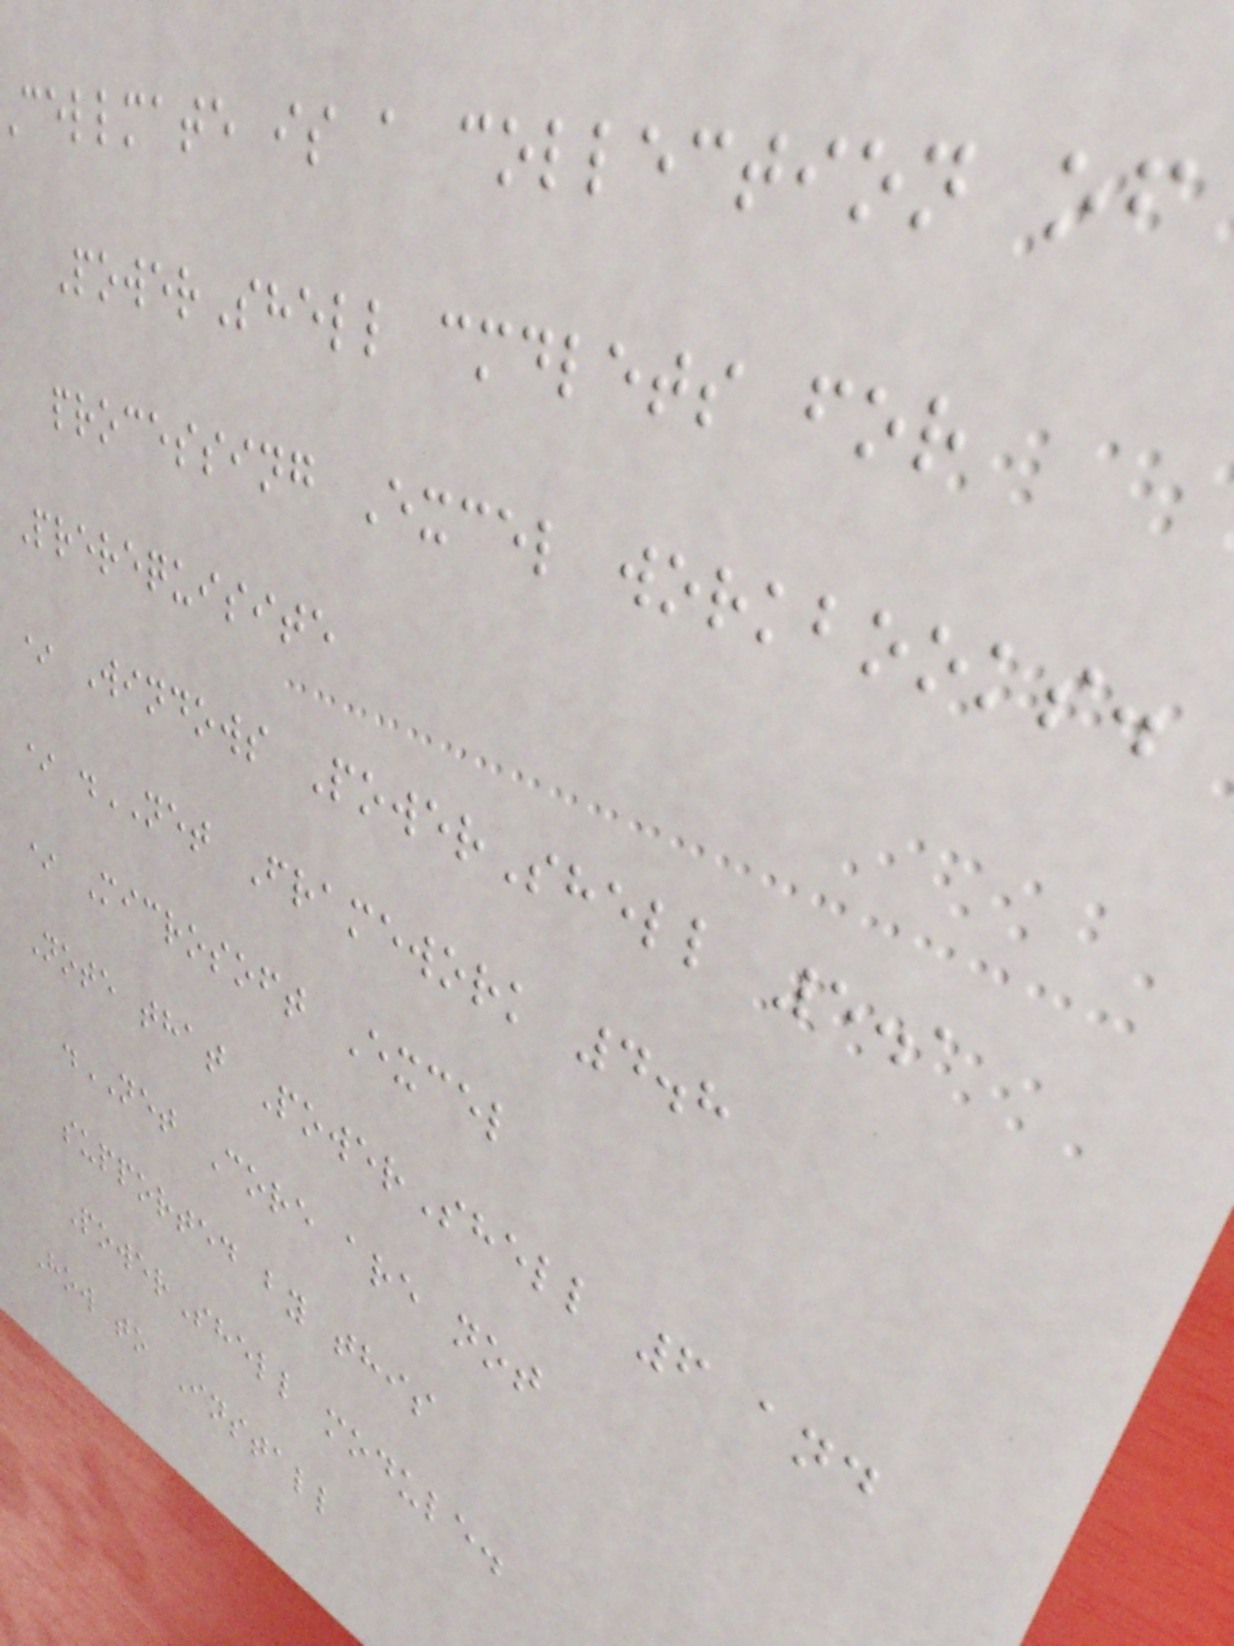cellmate is a collection of
PowerShell cmdlets for
processing Excel workbooks.
Prerequisite
* Windows PowerShell 5.1
* .NET Framework 4.8
* Microsoft Excel
Note that PowerShell 6 and
.NET Core are not
supported by this
PowerShell module.
How to Install
